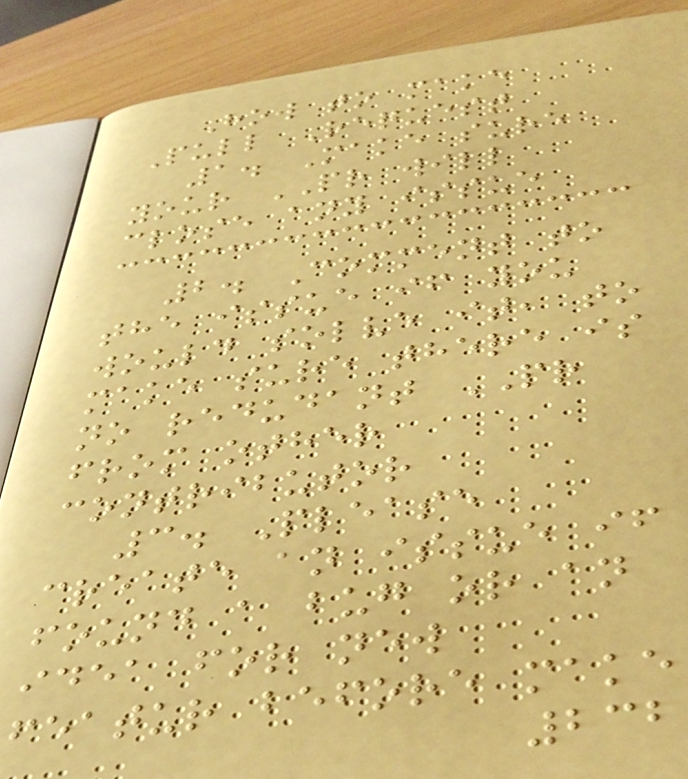How to make
Pull Request
1. Make sure
your PR will
close any issue
2. Comment to
the issue if you
would solve it, to
make sure there is
no redudant PR
from other
contributor
3. Please
create an issue if
found a bug or an
idea for new
featur before make
232
